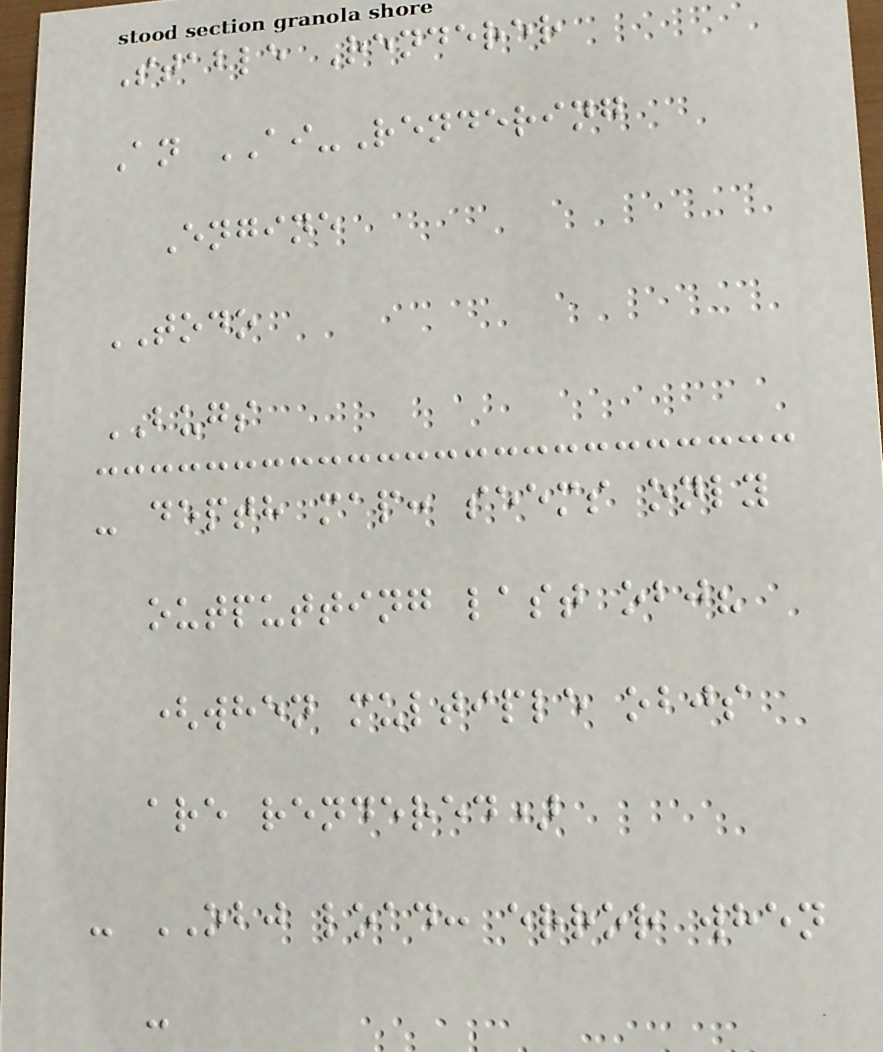Stable Renderer
An AI-Rendering
Engine
TODO
BUGS
- depth map: seems only
outputting last obj?
(when multiple objs
are rendered)
- OBJ load: error when
:
